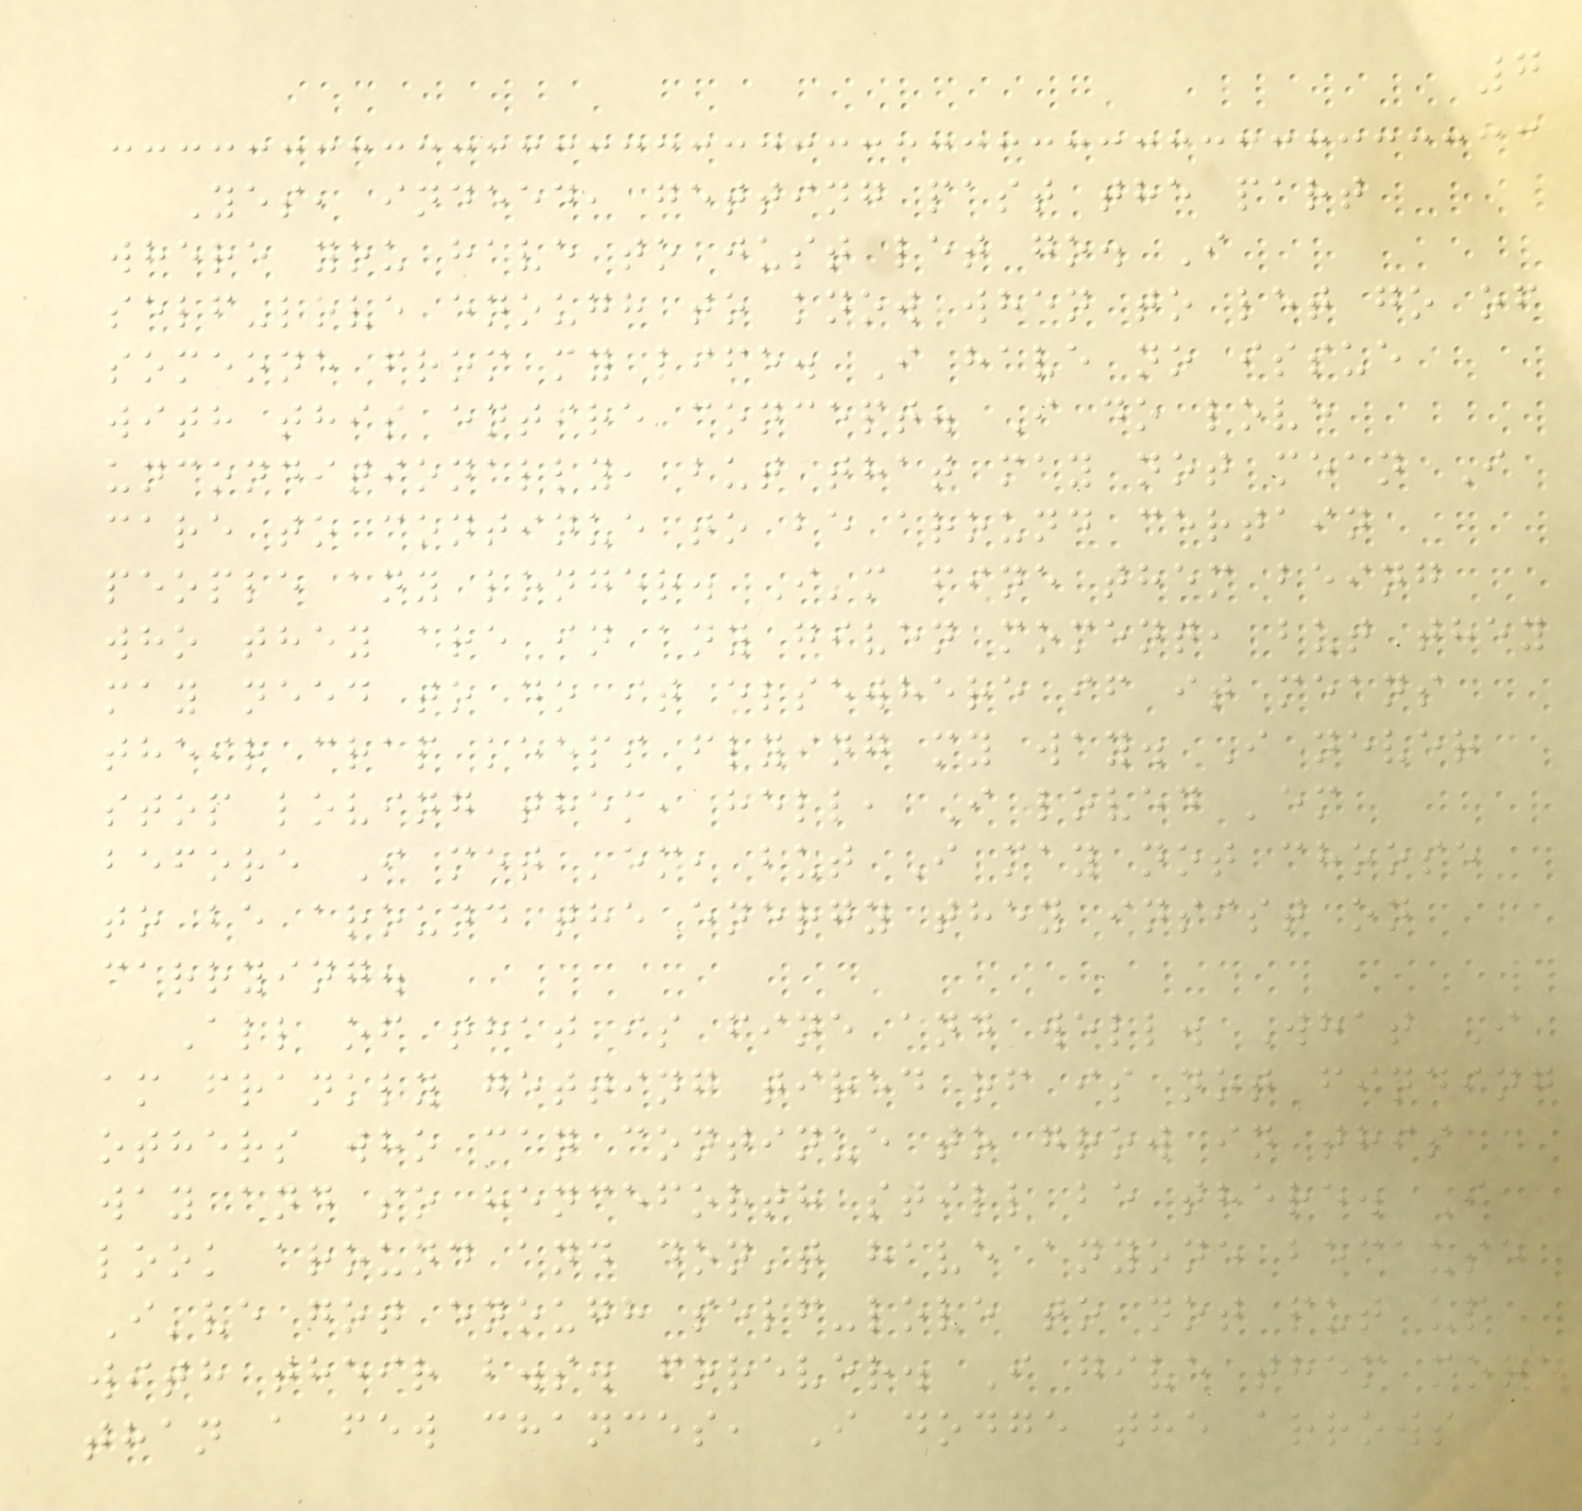7
Yes, indeed, getting past the part
where you have to just let go. I
self-love enough to know when to let go of
someone from my life. I have no issue
with this entire concept. I do love
unconditionally, but that may not mean I
care to continue to be around certain
people any longer. I'm fine them being
who they are in any given moment, but they
may need to do it elsewhere if it means
their crap keeps flying my way. I never
stop loving them, hell, I loved 'em
before I met 'em, but I may not choose
to be around the energy they insist on
carrying.
All of that is fine and well. What I
am frankly getting tired of is not finding
others who can continue to grow in this
way and so henceforth still be there. I
look around and don't have anyone because
I've got enough self-love to not put up
with their b.s. forever. I give them more
than a few chances, I dodge the arrows
